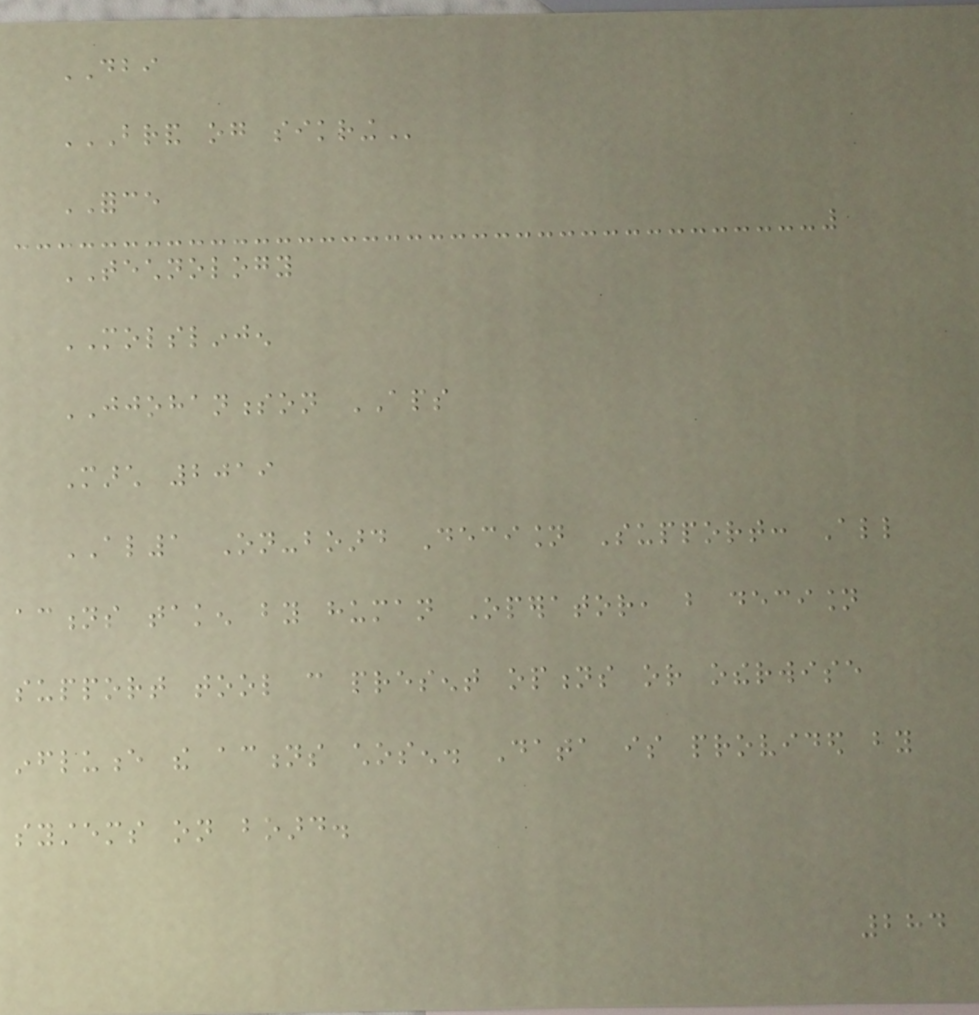DBI
BRAND OG SIKRING
FORCE
TECHNOLOGY
MOLSLINJEN
JJOHANNESSON APS
March 2019
AL1 On-board Decision Support: All
actions taken by human Operator, but decision
support tool can present options or otherwise
influence the actions chosen. Data is provided by
systems on board.
284
